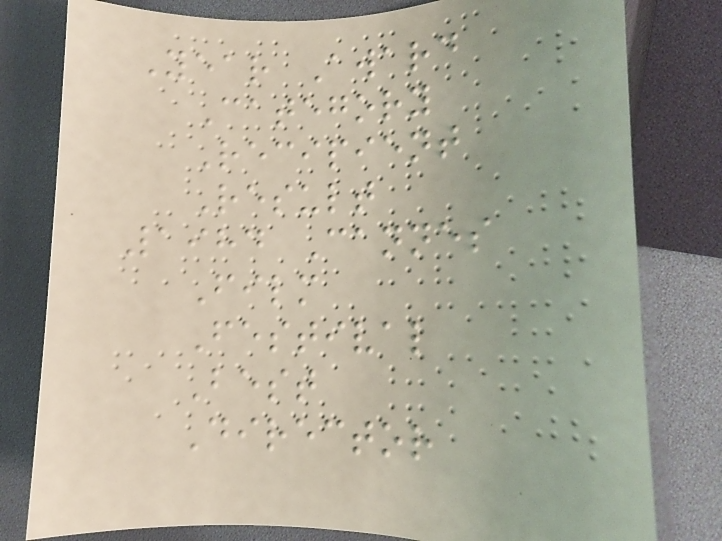Year Award
Category
Recipient
Result
1984 Cannes
Film
Festival
Best
Director
